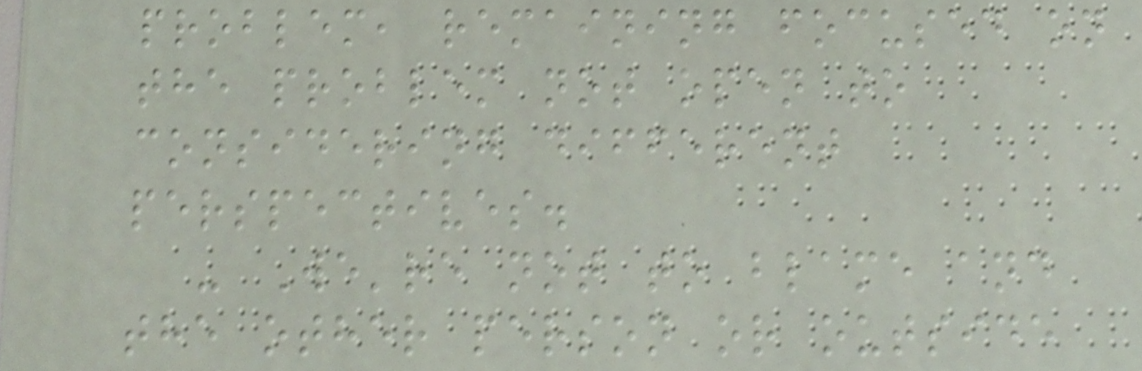problem, remaining focused on
the problem not open to
considering different
perspectives.
- We're not to blame and
the other person or outside
